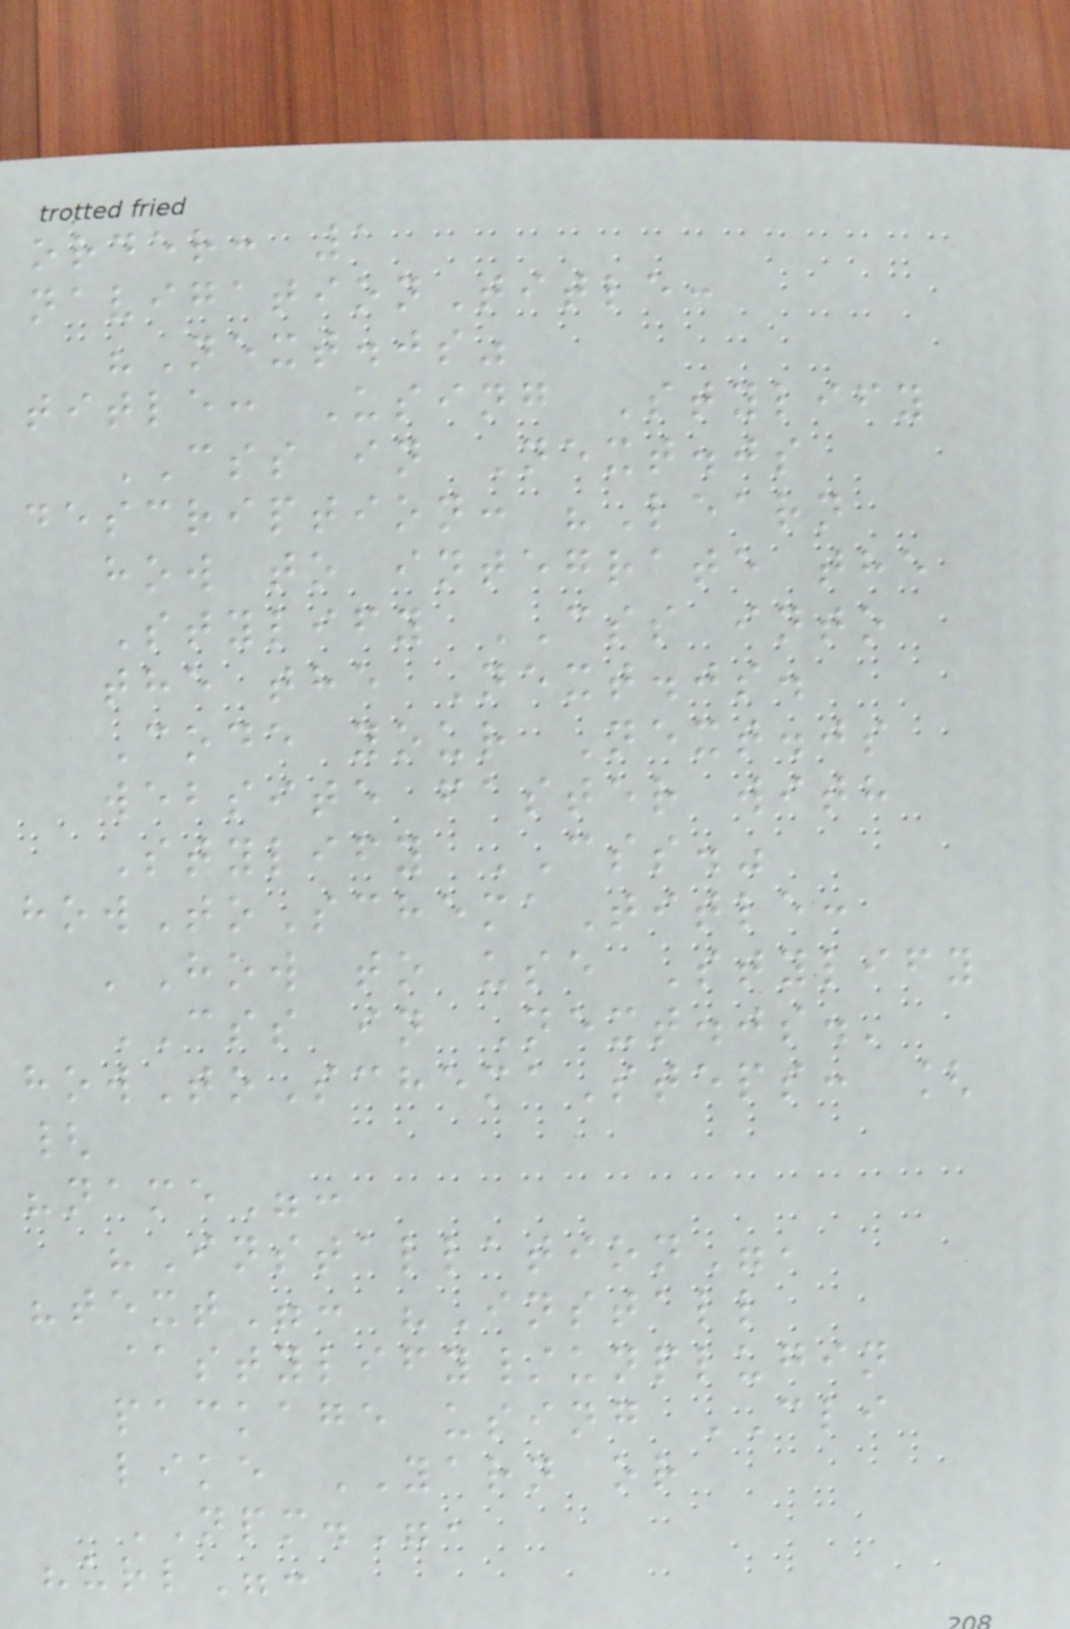order: 1
navigationTitle:
"Next.js"
title: Using Stylify
CSS in Next.js
description: "Learn
how to integrate the
Stylify CSS into
the the Next.js.
Code your Next.js
website faster with
Stylify CSS."
howToSchemaTitle:
'How to use Stylify
CSS in Next.js.'
howToSchemaSteps: [
{
"name":
"Installation",
"text": "Install
@stylify/unplugin
package using CLI
like YARN or
NPM.",
"url":
